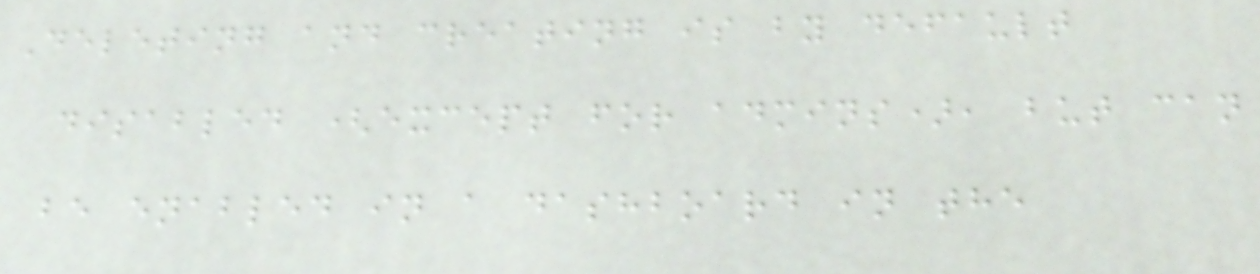Deleting and creating is by default
disabled (except for admins), but can
be enabled in a dashboard in the
